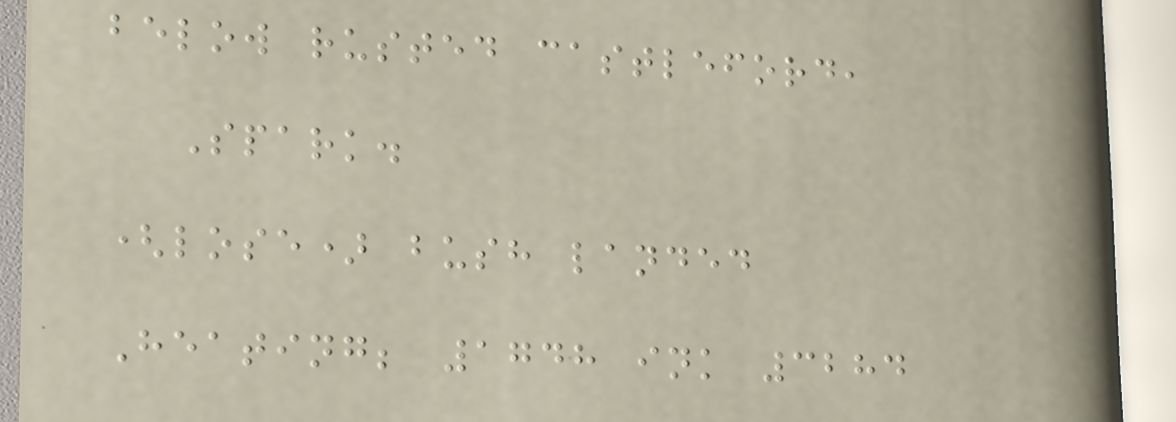below rusted castleford,
Spark.
(lose) bush landed
Heating; 1748 ink 3284
